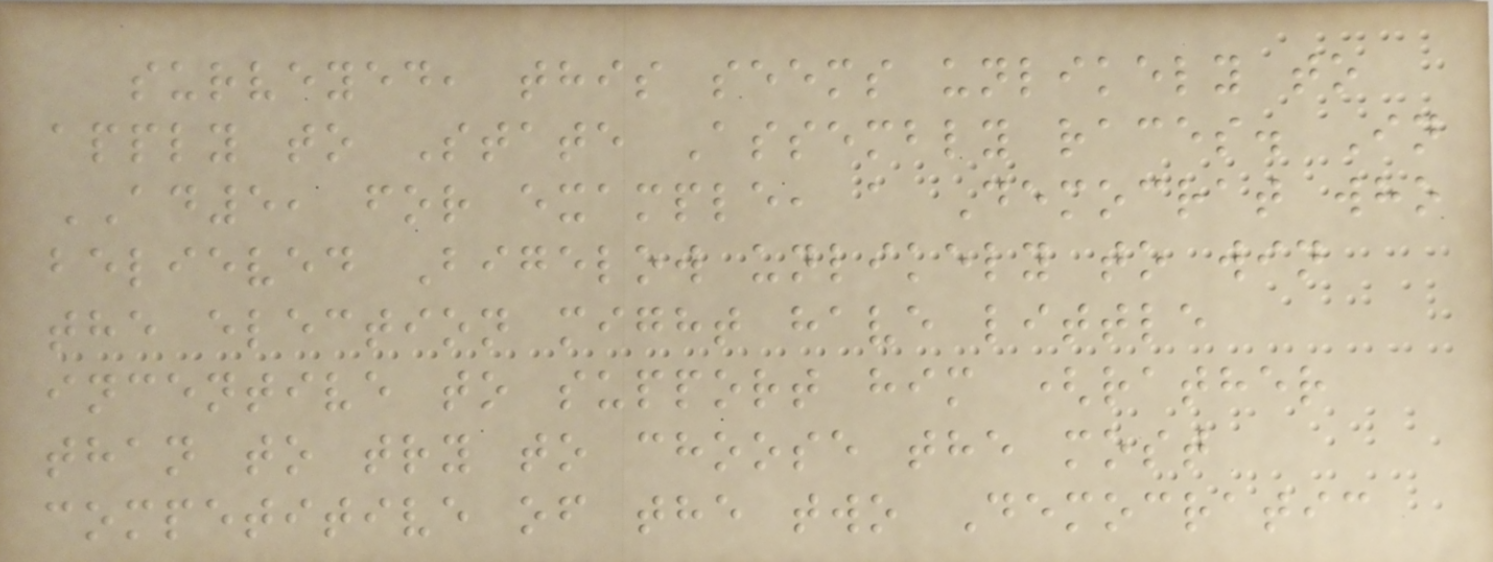surveyed, this seems unlikely to
apply to State Assembly races. In
AD5, for example, a Democrat who
believed Bigelow unlikely to win
the election might have little
incentive to support him (rather
than to try to choose the most
competitive of the two Democratic
